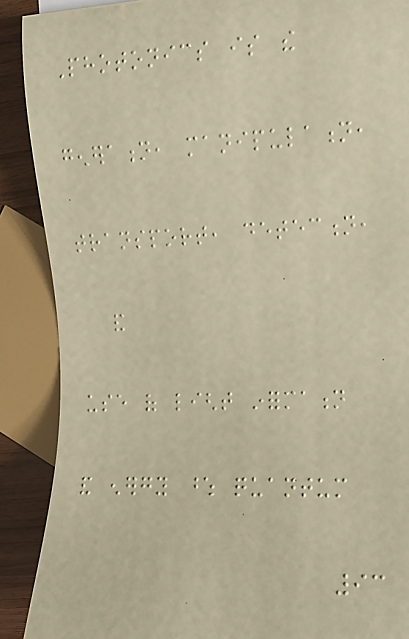Photonics is the
generation, manipulation,
transport, detection,
and
use of light information
and energy whose quantum
93
